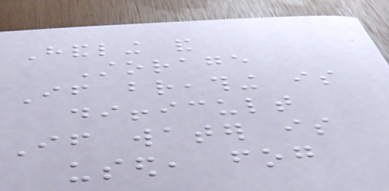Handling and
Storage
If breathing is
difficult
If water is
used, fog
